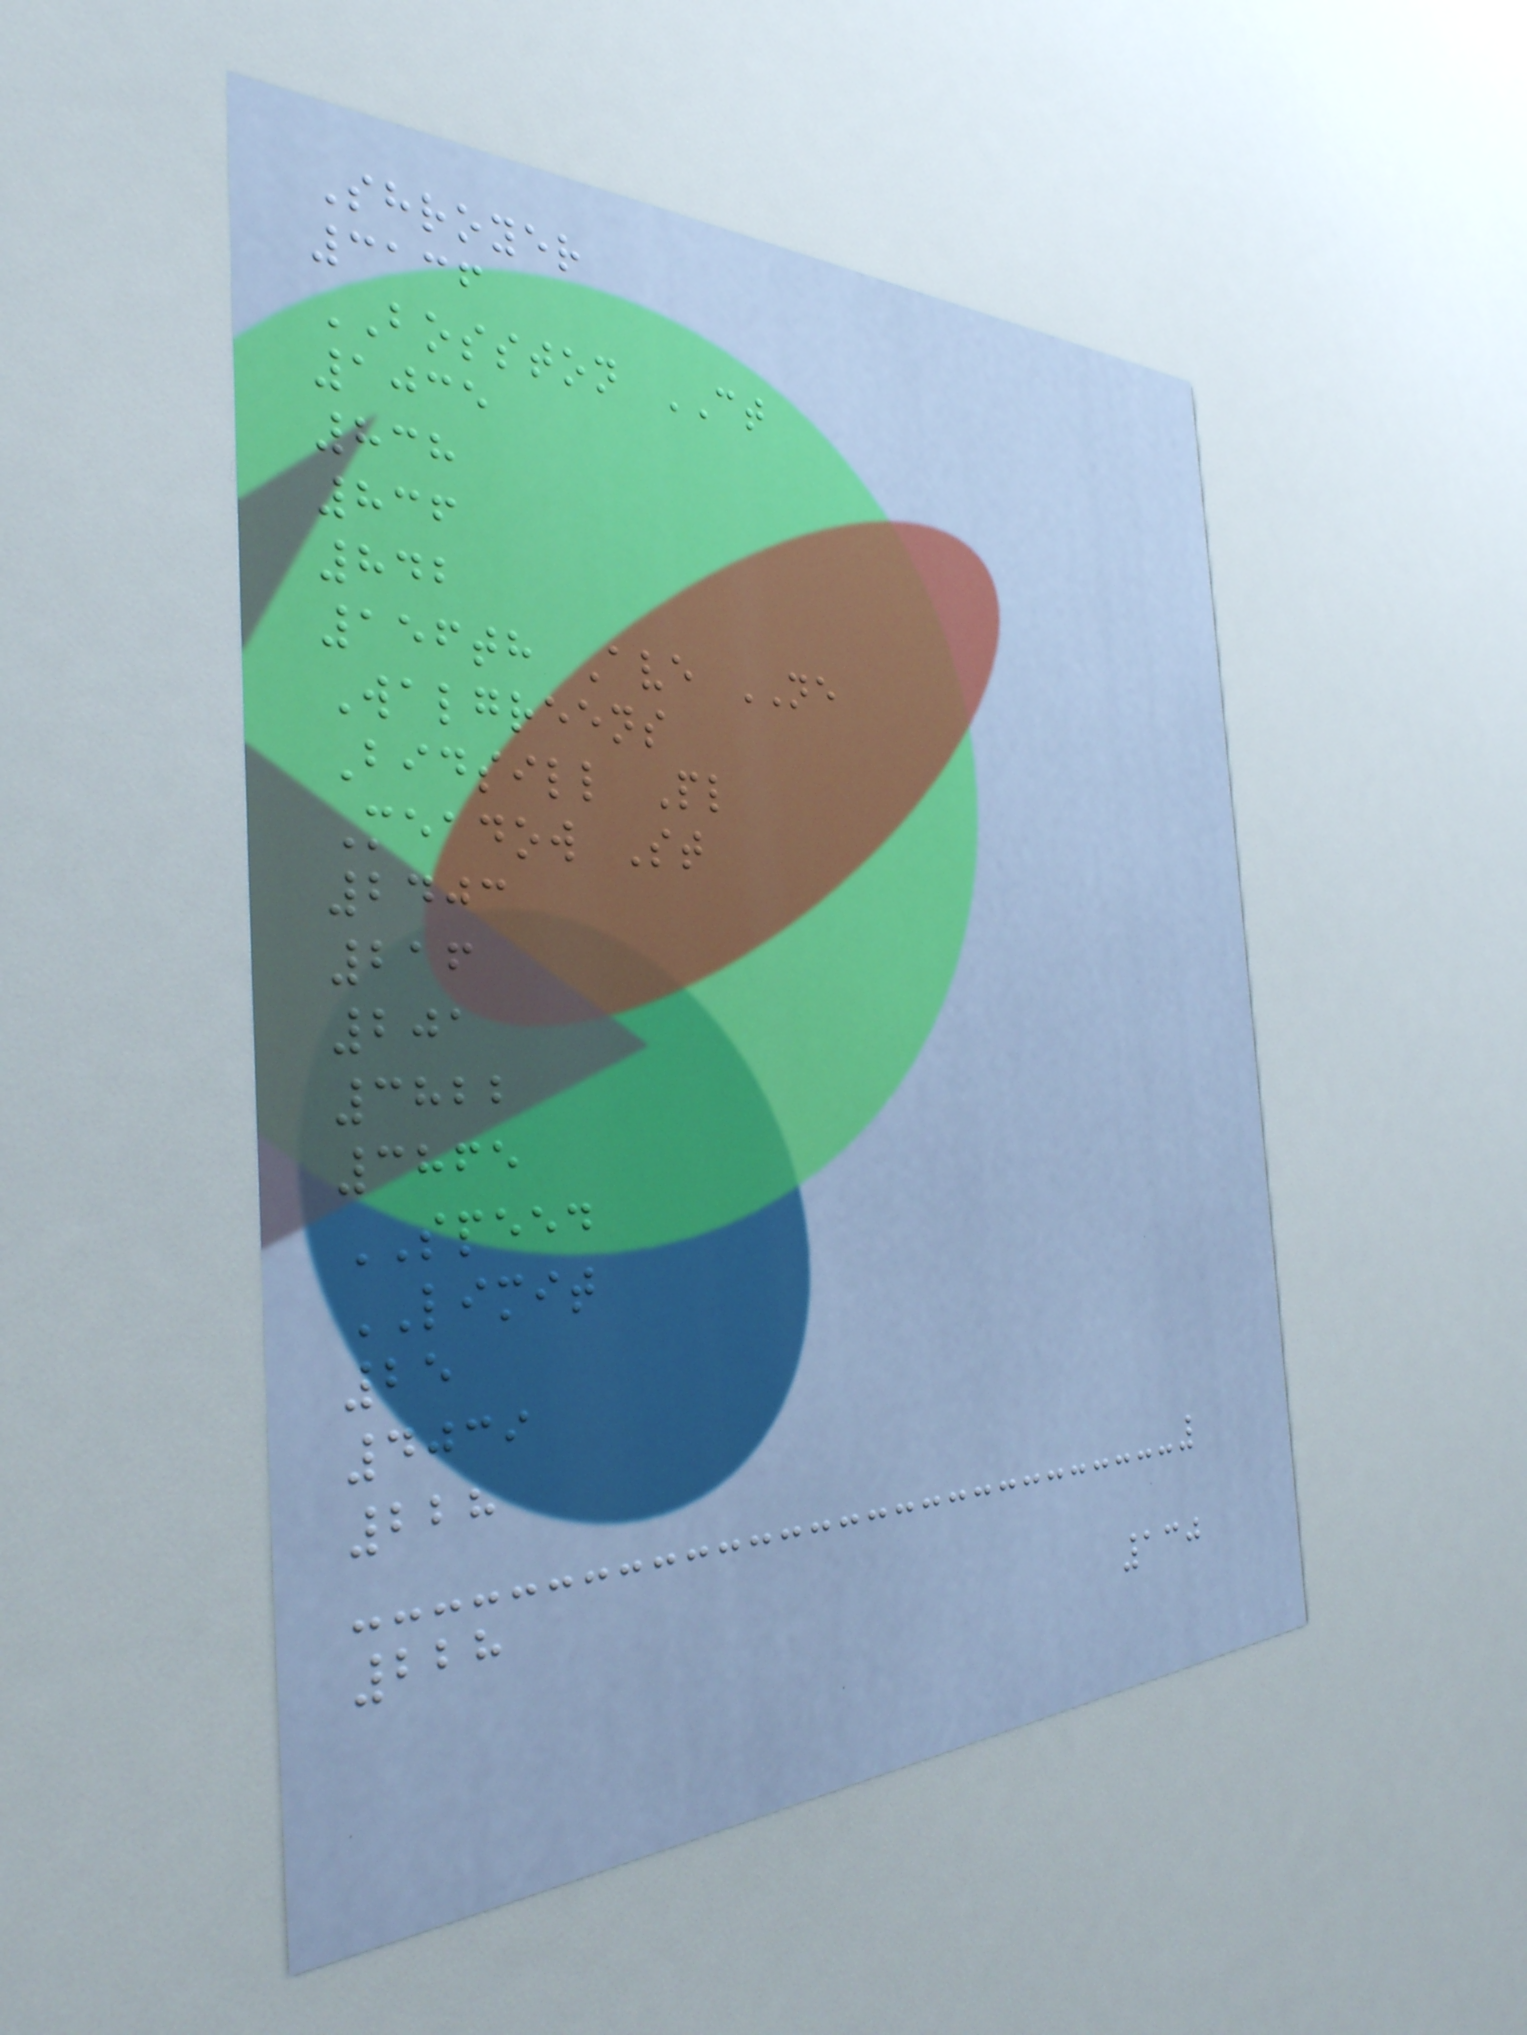Shroyer
3136
BOSSTON CT
1035
838
836
842
156th Ave NE
Walgreens
Bidsill Pl
Meadow St
2403
216
201
3822
3865
SPEED
LIMIT
25
4039
228
228
130
